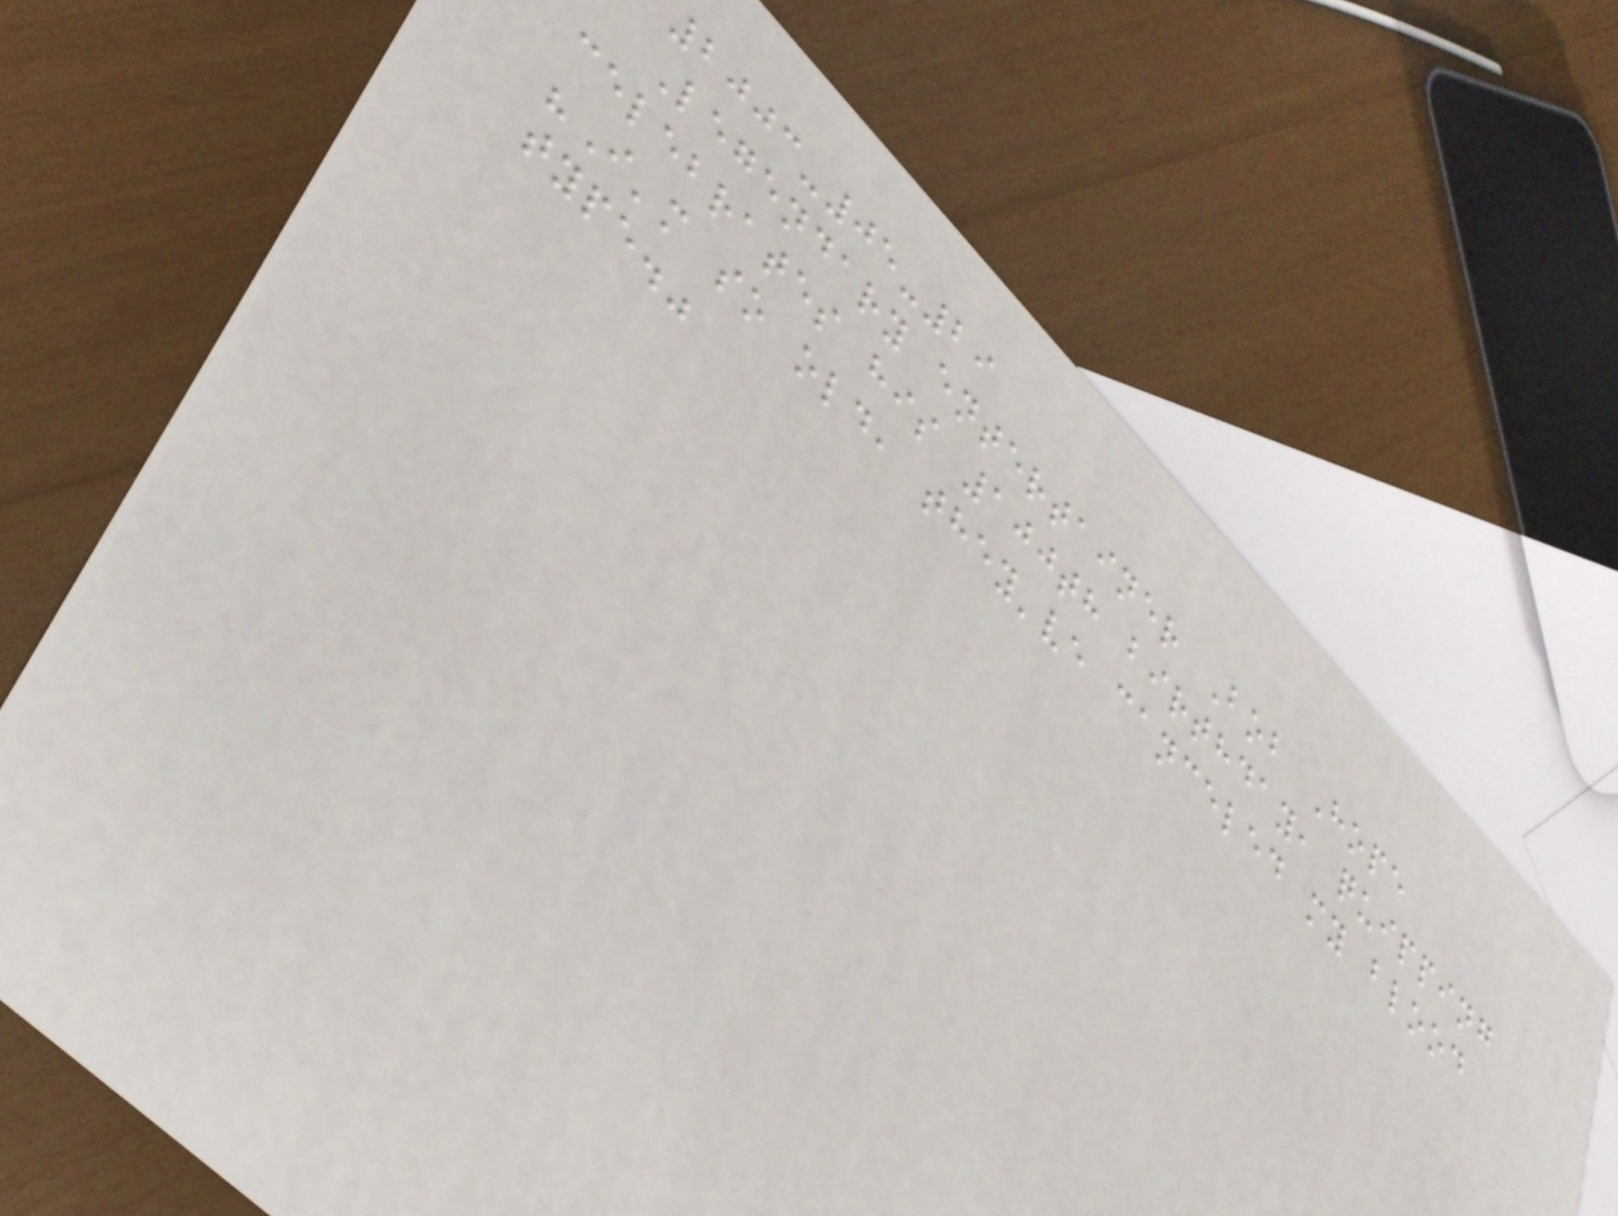2003-05-29
Legendary entertainer Bob Hope
celebrates his 100th birthday, quipping
"I'm so old, they've canceled my blood
type."
